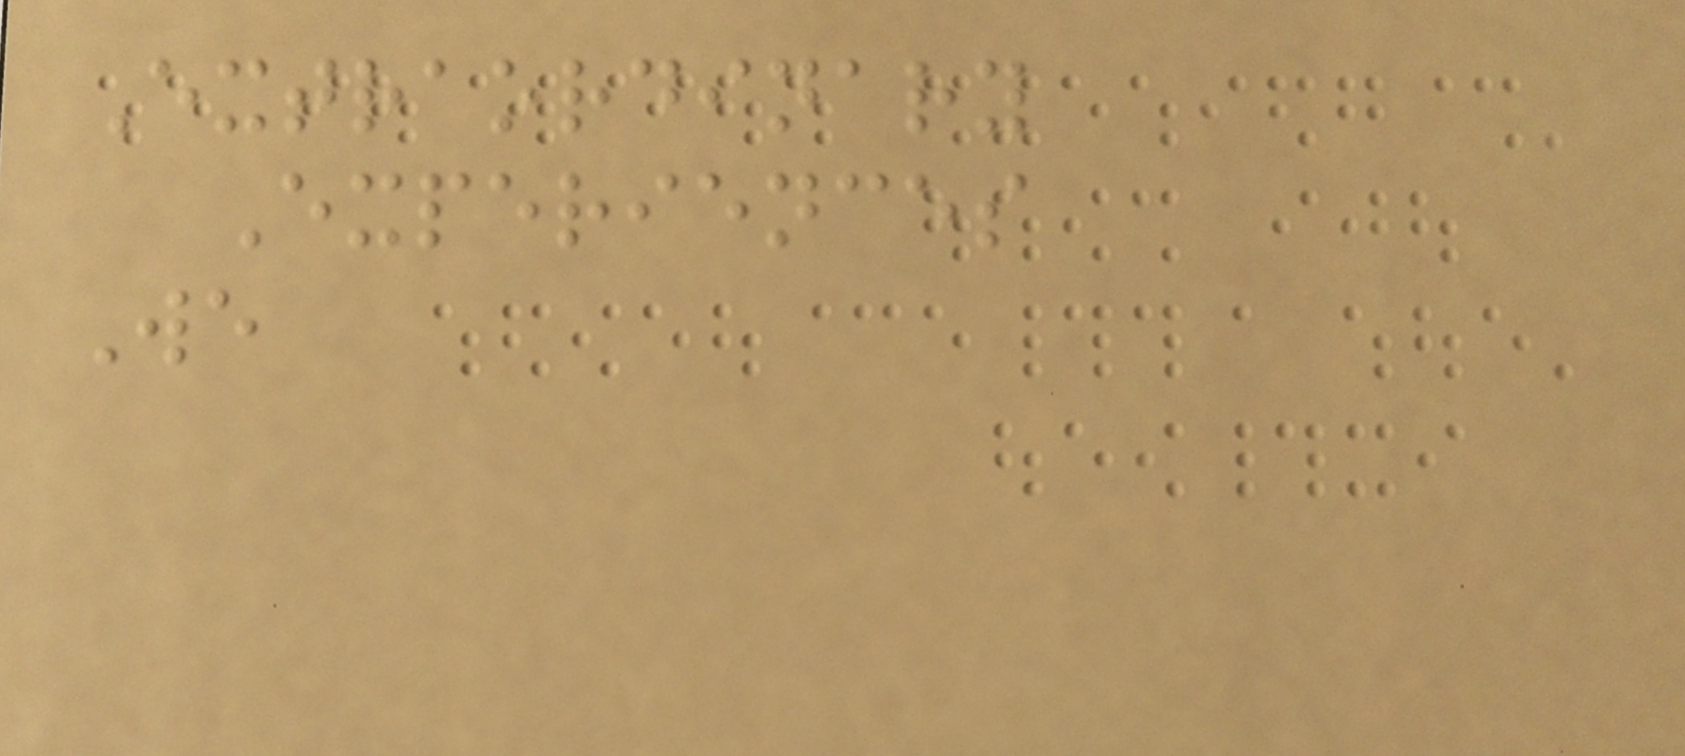Extraordinary
Experiences
We
